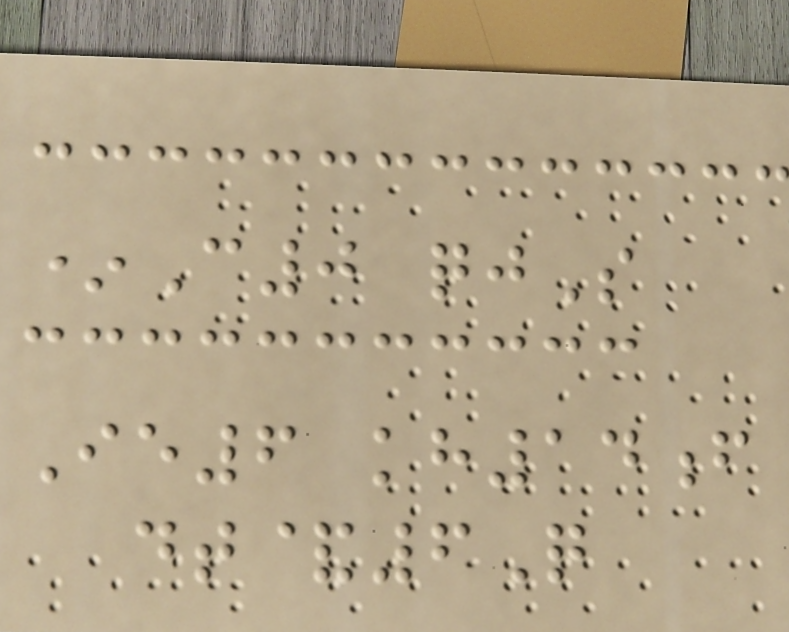*C0 qjS
Ie6 kh14f
dt&6Q
